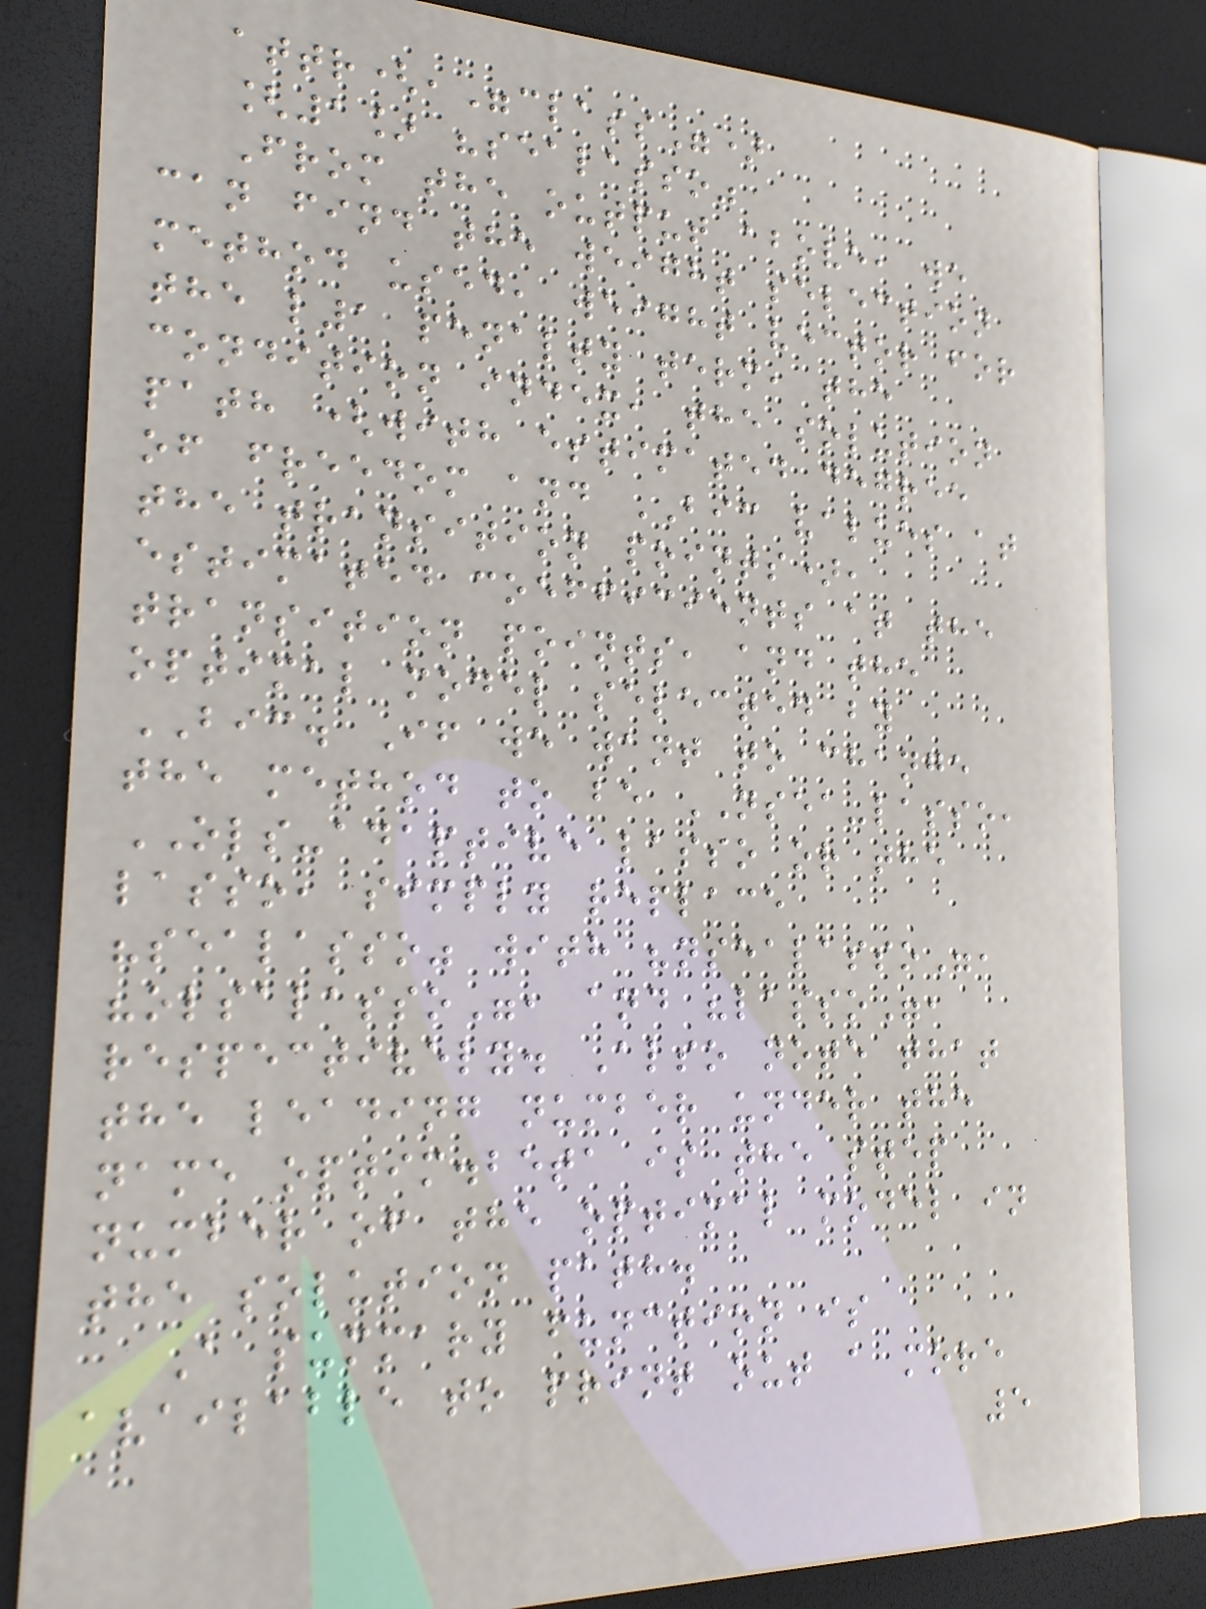attr(,"class")
[1] "sealasso"
From the output above, we
can find the weight selection
method used, weight vector for
the l1 penalty term, the
condition index, the solution
path (with estimated degree
of freedom and BIC values at
the transition points),
estimated coefficients at the
transition points, and the
optimal model selected by
BIC. If we want to change
the method to be NSEA-lasso,
OLS-adaptive lasso or the
lasso, simply replace
"sealasso" with "nsealasso",
"olsalasso", and "lasso",
respectively. Also note that
the leading number under the
name optim.beta is the step
number of the optimal model in
the solution path.
A summary function is
available to print out a more
5
